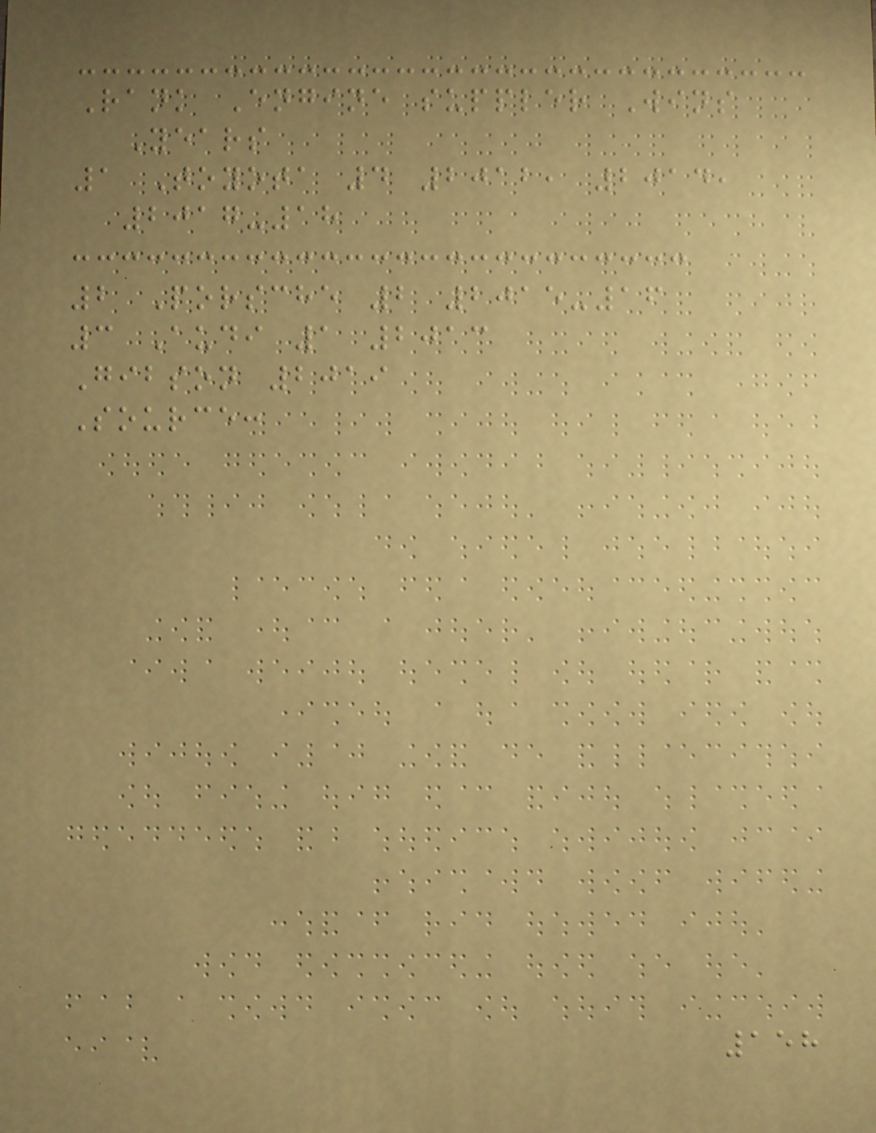Rank Engine suppler Wins
Years
1 Toyota 4 2012, 2014,
2017-18
2 Porsche 2 2015-16
3 Audi 1 2013
Gibson 2019
Source:
158
